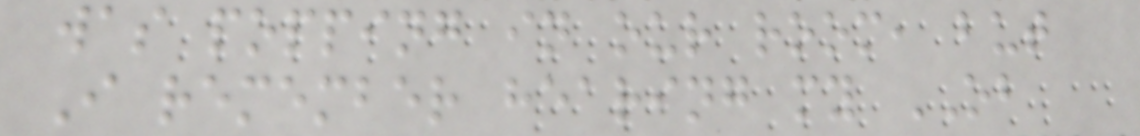was popping in our room, but
I remember hearing my OB
